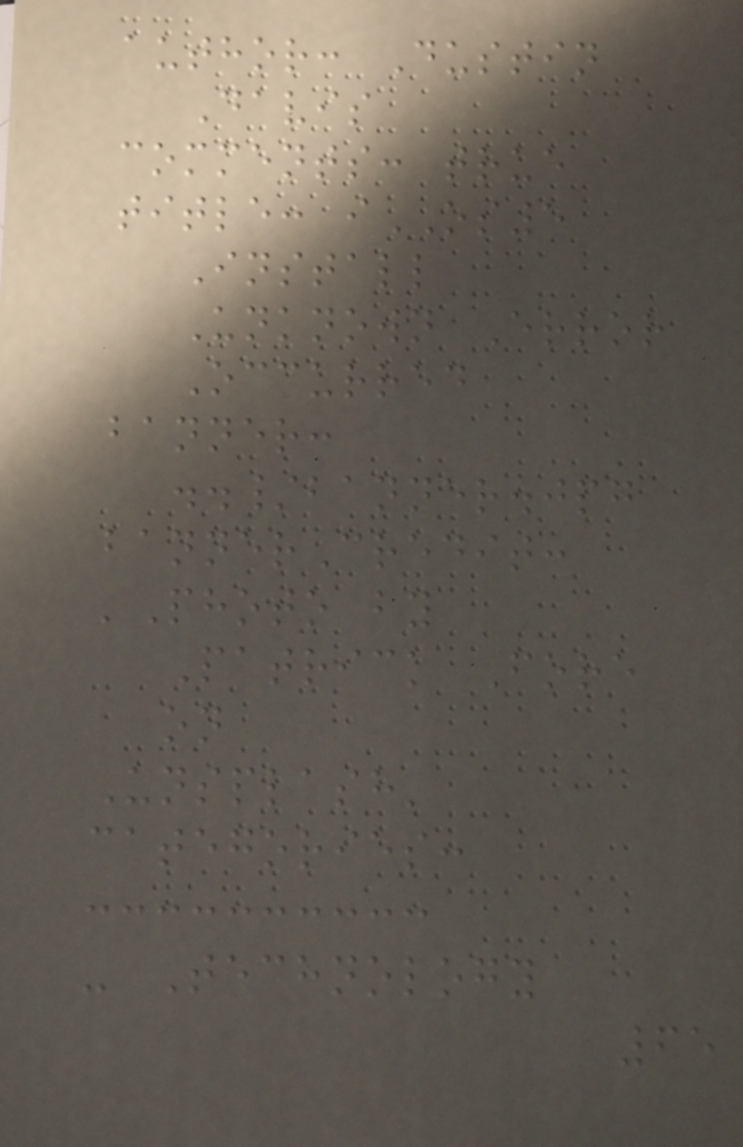author: Dustin
Davis
comments: true
title: iOS5
Install
Unknown Error
Occurred
banner:
../banner.jpg
bannerCredit:
'Photo by
Patrick Fore
on
Unsplash'
categories:
- Technology
65
